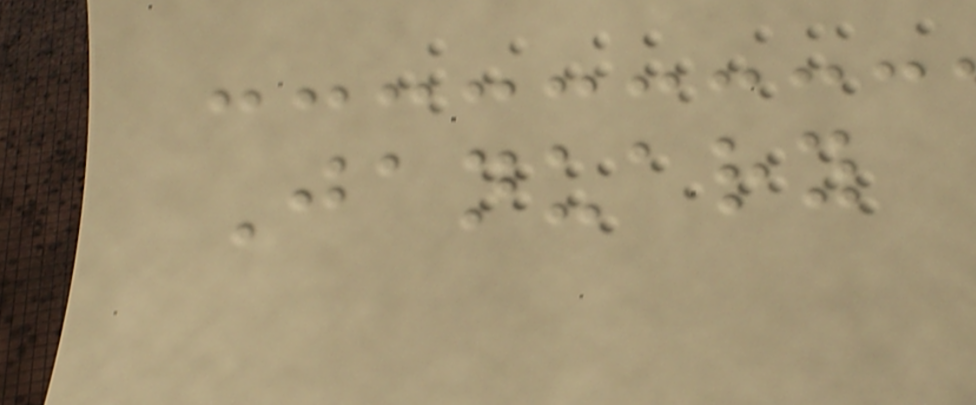January
